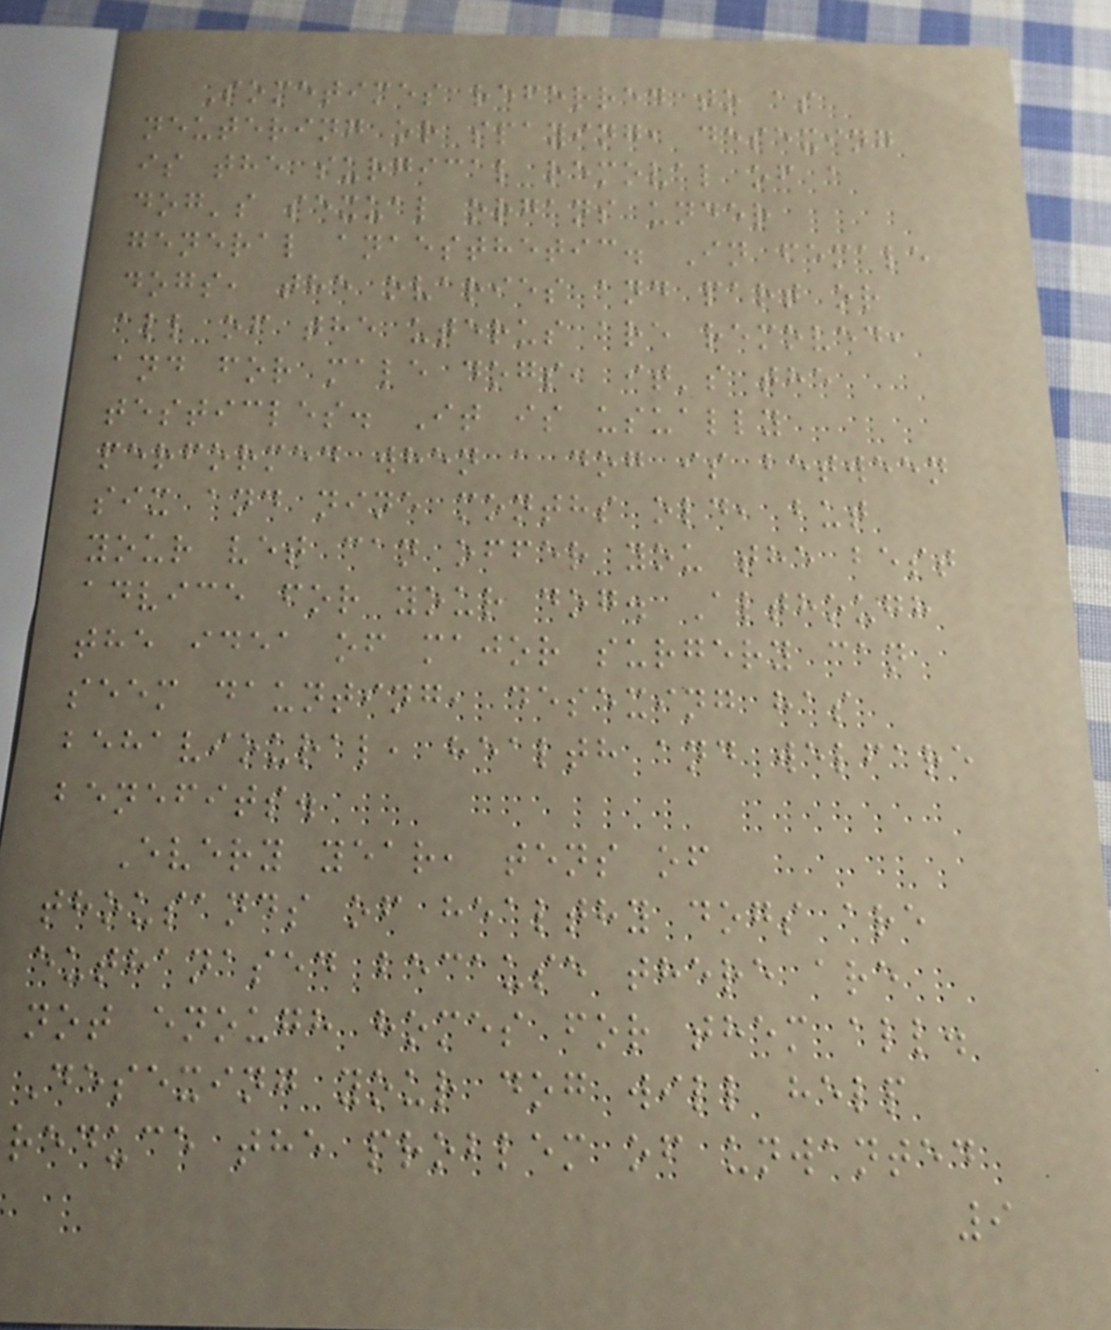Sometimes referred to as
neutering or spaying, desexing
is the surgical removal of a
dog's sexual organs under
general anaesthetic. In female
dogs, the ovaries and part or
all of the uterus are removed,
and for male dogs, it's the
testicles. It is usually
performed when a dog is between
six and nine months old, but
your vet can offer you the best
advice for your dog. Although
the idea of major surgery can
seem daunting, desexing has
behavioural, health and welfare
benefits.
Every year, tens of
thousands of healthy dogs are
euthanased because there are
not enough homes for them all.
Desexing your dog will help
reduce the problem of unwanted
9
